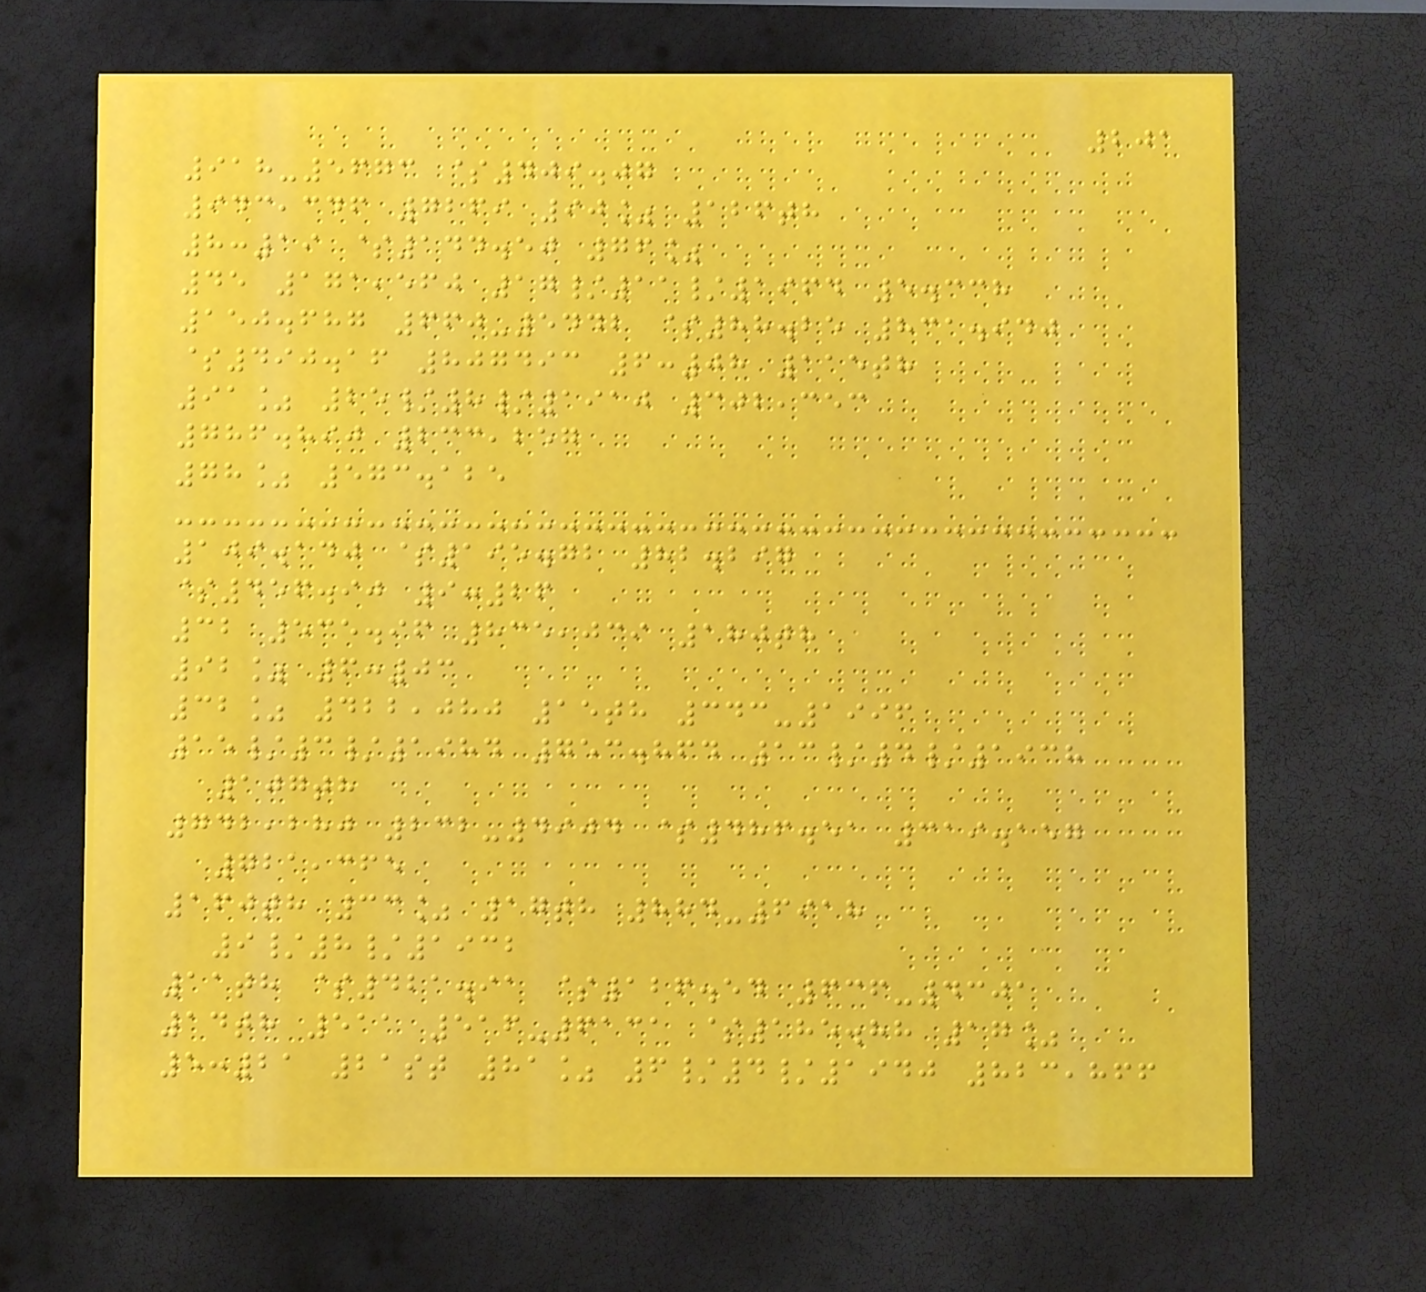201
918-5673 $409.07
943,346 7269 90% 126th
8:19 $144.50 76%
45 171,560 17/11/1964 5.338
150.687 660-5442 $88.25 831.940
$490.16 807493 6:08 115th
91% 25/8/1910 302,353
786.890 233,257
78% 573.125
109.140 $195.72 82.297
$456.90 9:26
32 535.96 835,039 180th
92% 6:03
32% 422,080 15th 343-1996
15/3/1984 753.864 13/4/1938
107th
742,280 232-4904 $486.51 319.157
721,365
160th 33% 17th 884-6918
9/8/1932
11th $421.91 $126.54 636-4301
14th 511 516-6131 $185.88 17%
5:21 21st 81% 6/4/1940 823,866
